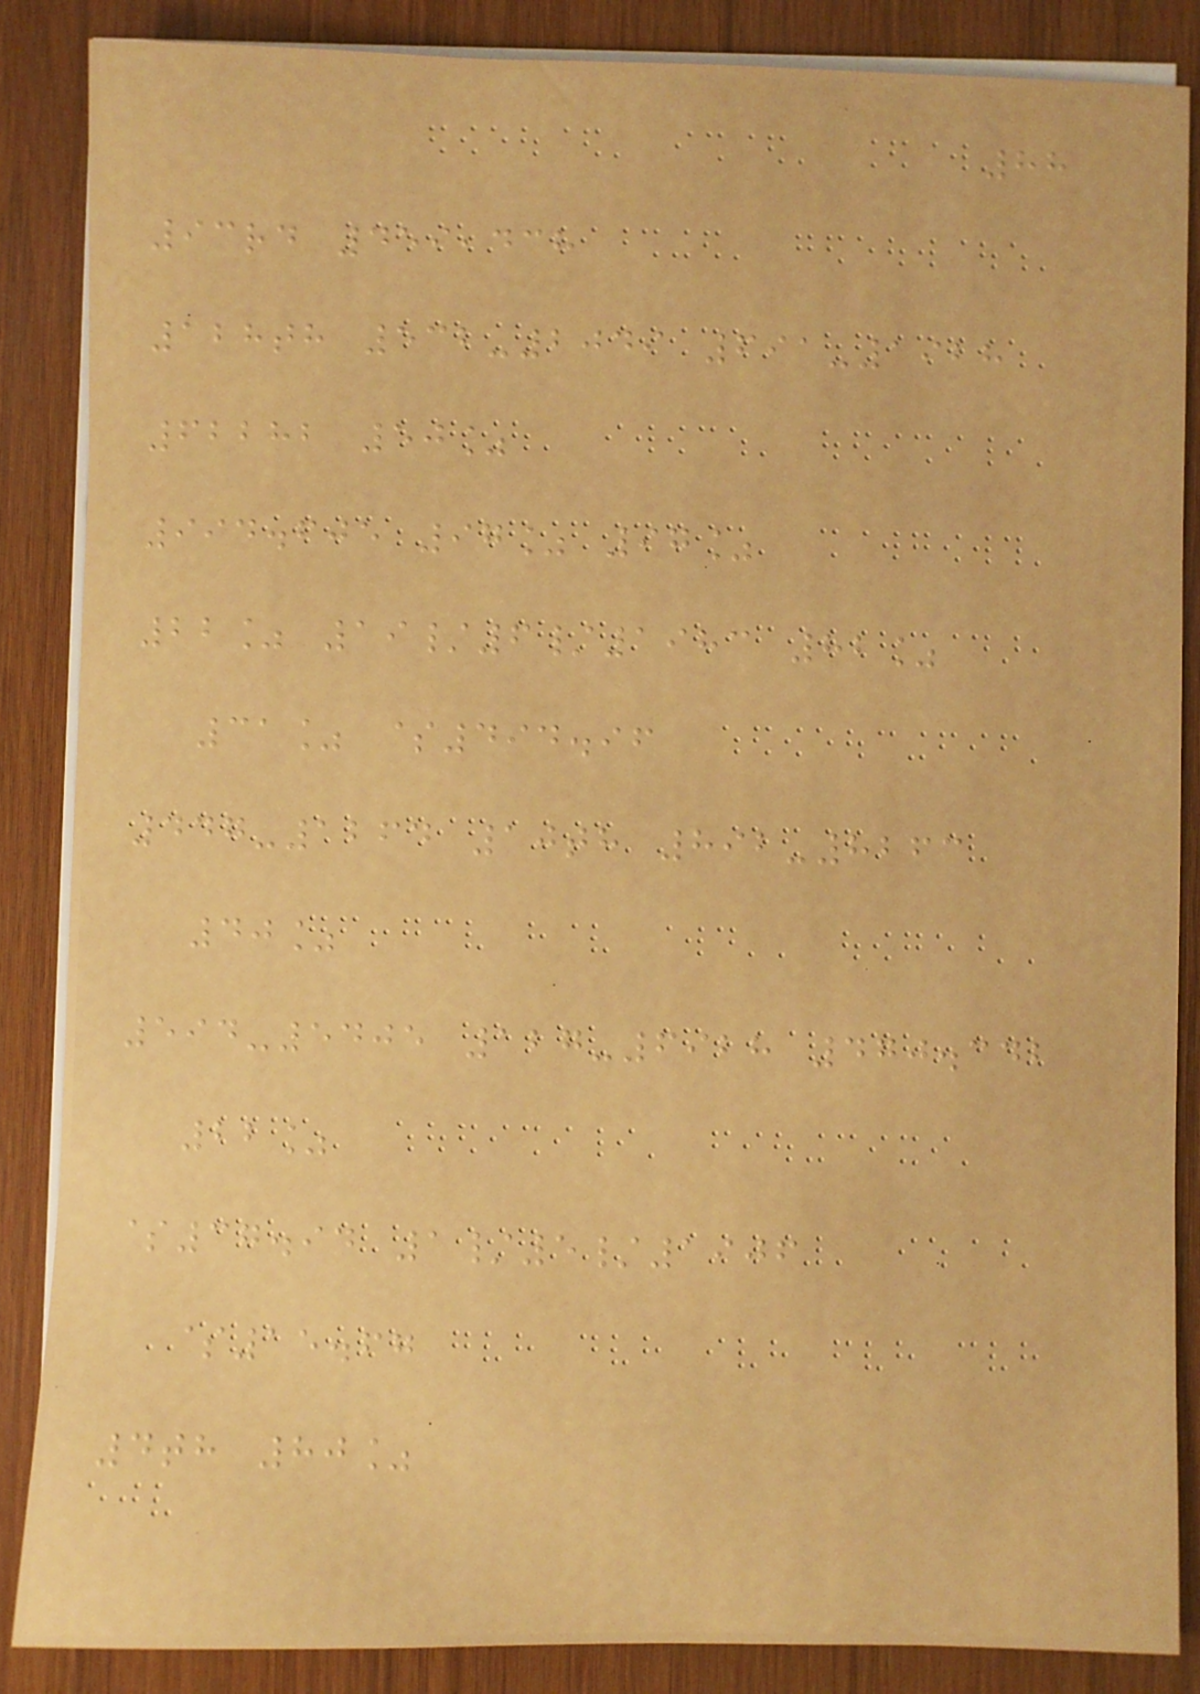88
93rd 459,438
128th 532-2049 691-1928
62282 50%
994.605 97% 97%
22% 19/6/1983 82%
31% $494.96
447-1264 10th 892-8263
40%
594-5405 127-6928 470.342
22%
$37.94 1/5/1906
$15.67
4th 80%
